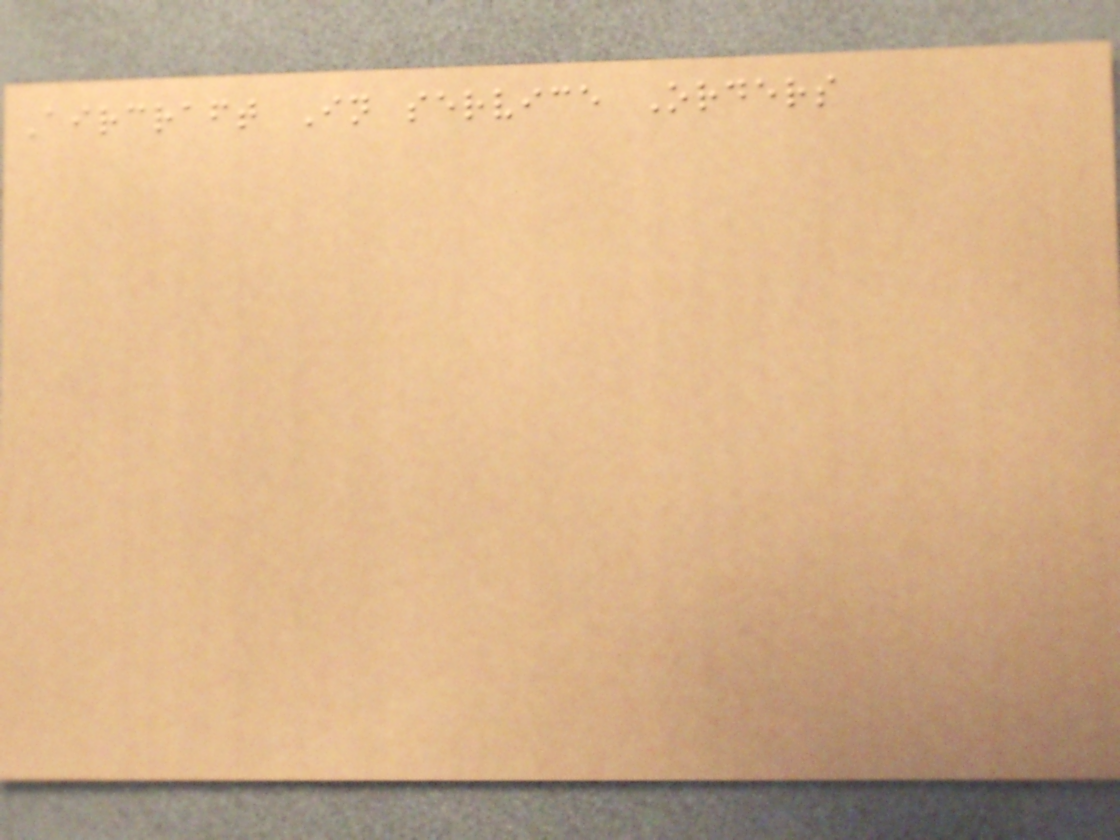Aircraft In service Orders
